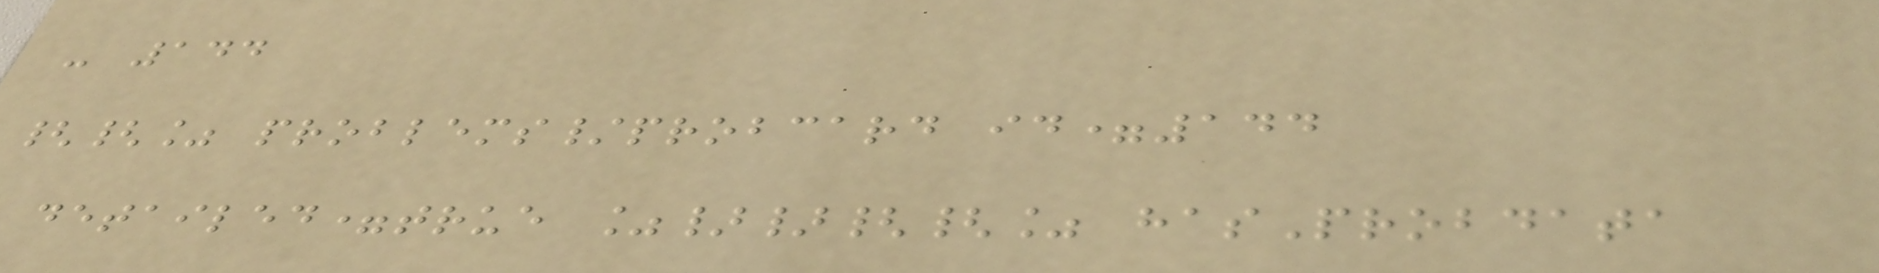- 144
{{% problems/probcard id=144
detailed=true %}}{{% hasProbdata
